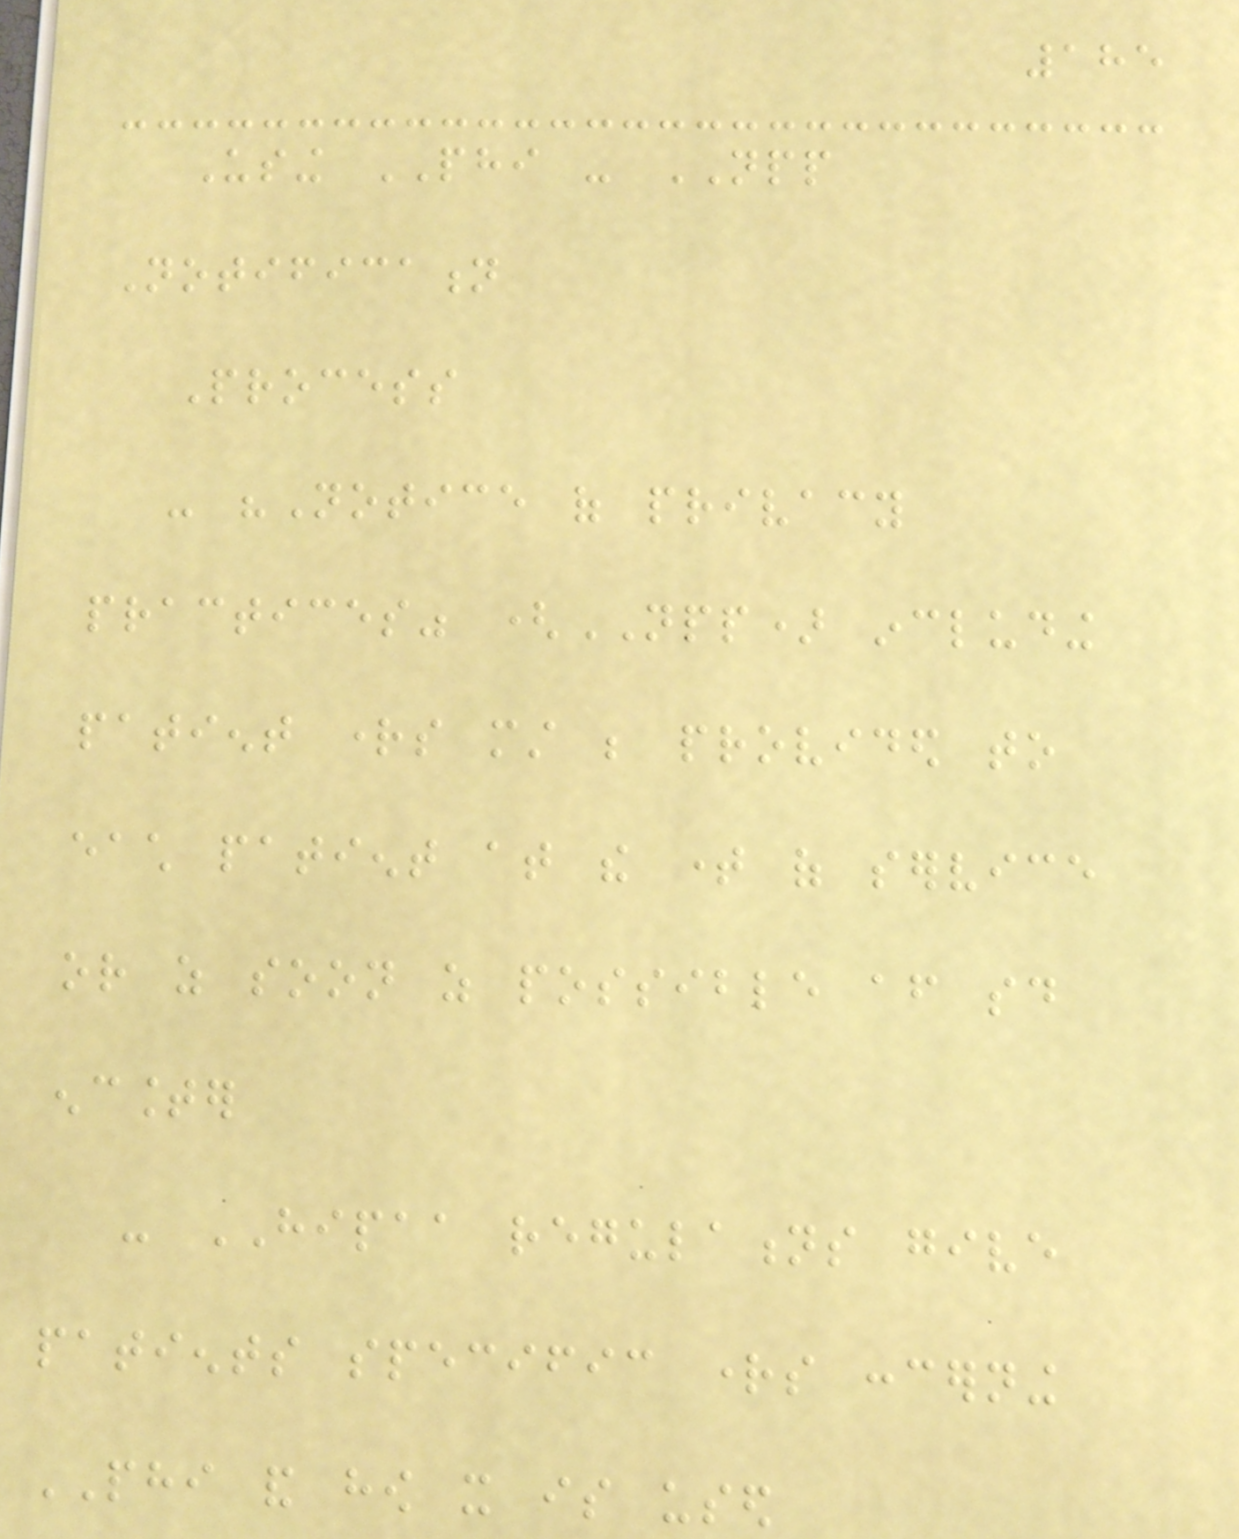185
Using PHI - NPP
Notification
Process
- "Notice of privacy
practices" (NPP) including
patient rights must be provided to
each patient at the time of service
or as soon as possible after said
encounter
- HIPAA regulations give
patients specific rights concerning
PHI and how it is used
